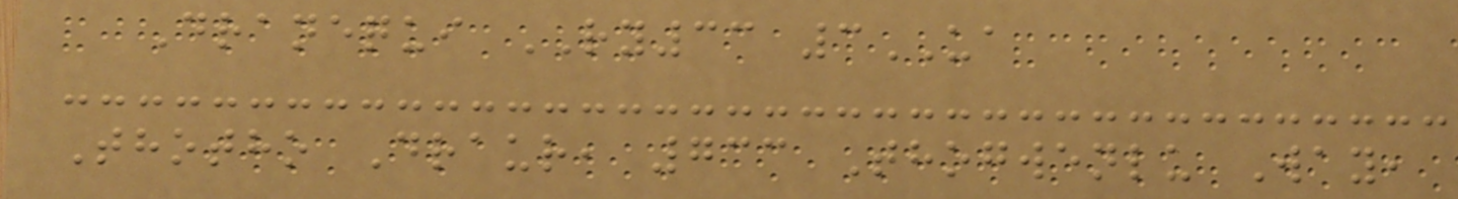Dranequi RY33 3UA
Thotho Draur, 733 Thogwenlu Way,
